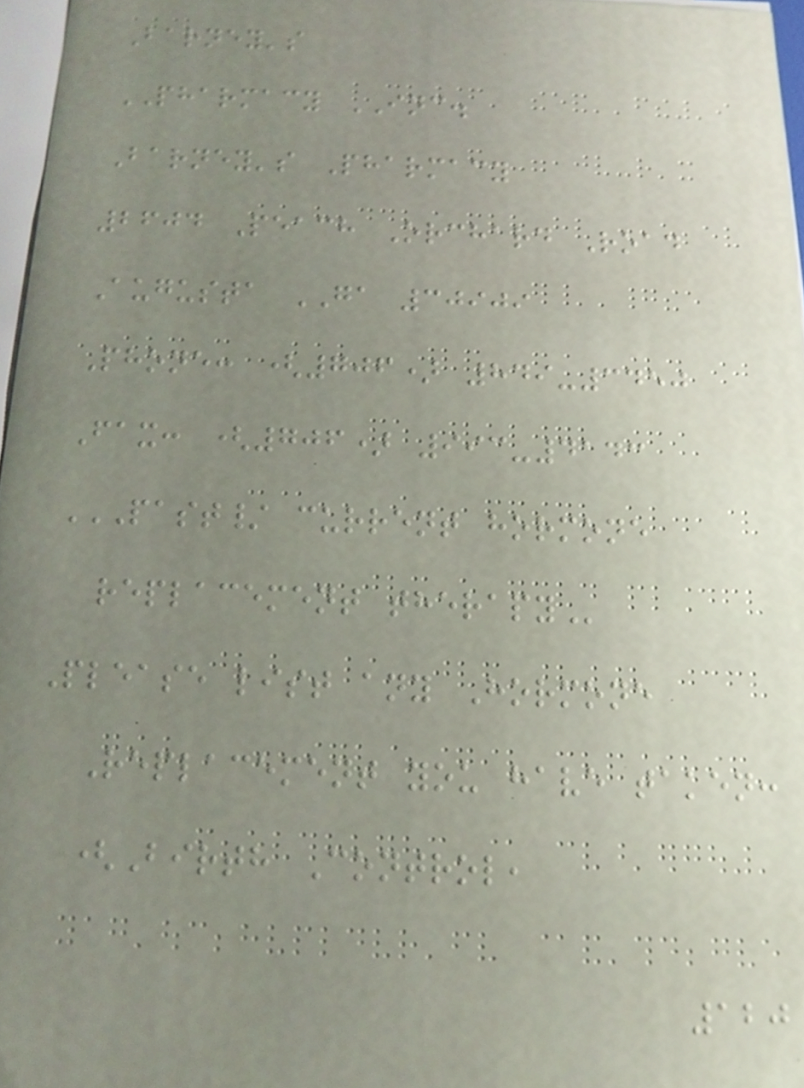Barney's
PHARMACY INC.
Barney's Pharmacy
2604 Peach Orchard Road
Augusta GA 30909
Phone: (706) 849-3450
Fax: (706) 993-4143
PAST/ CURRENT HORMONE
REPLACEMENT THERAPY
Please list any Hormone
Replacement you have taken:
(Birth Control,
120
